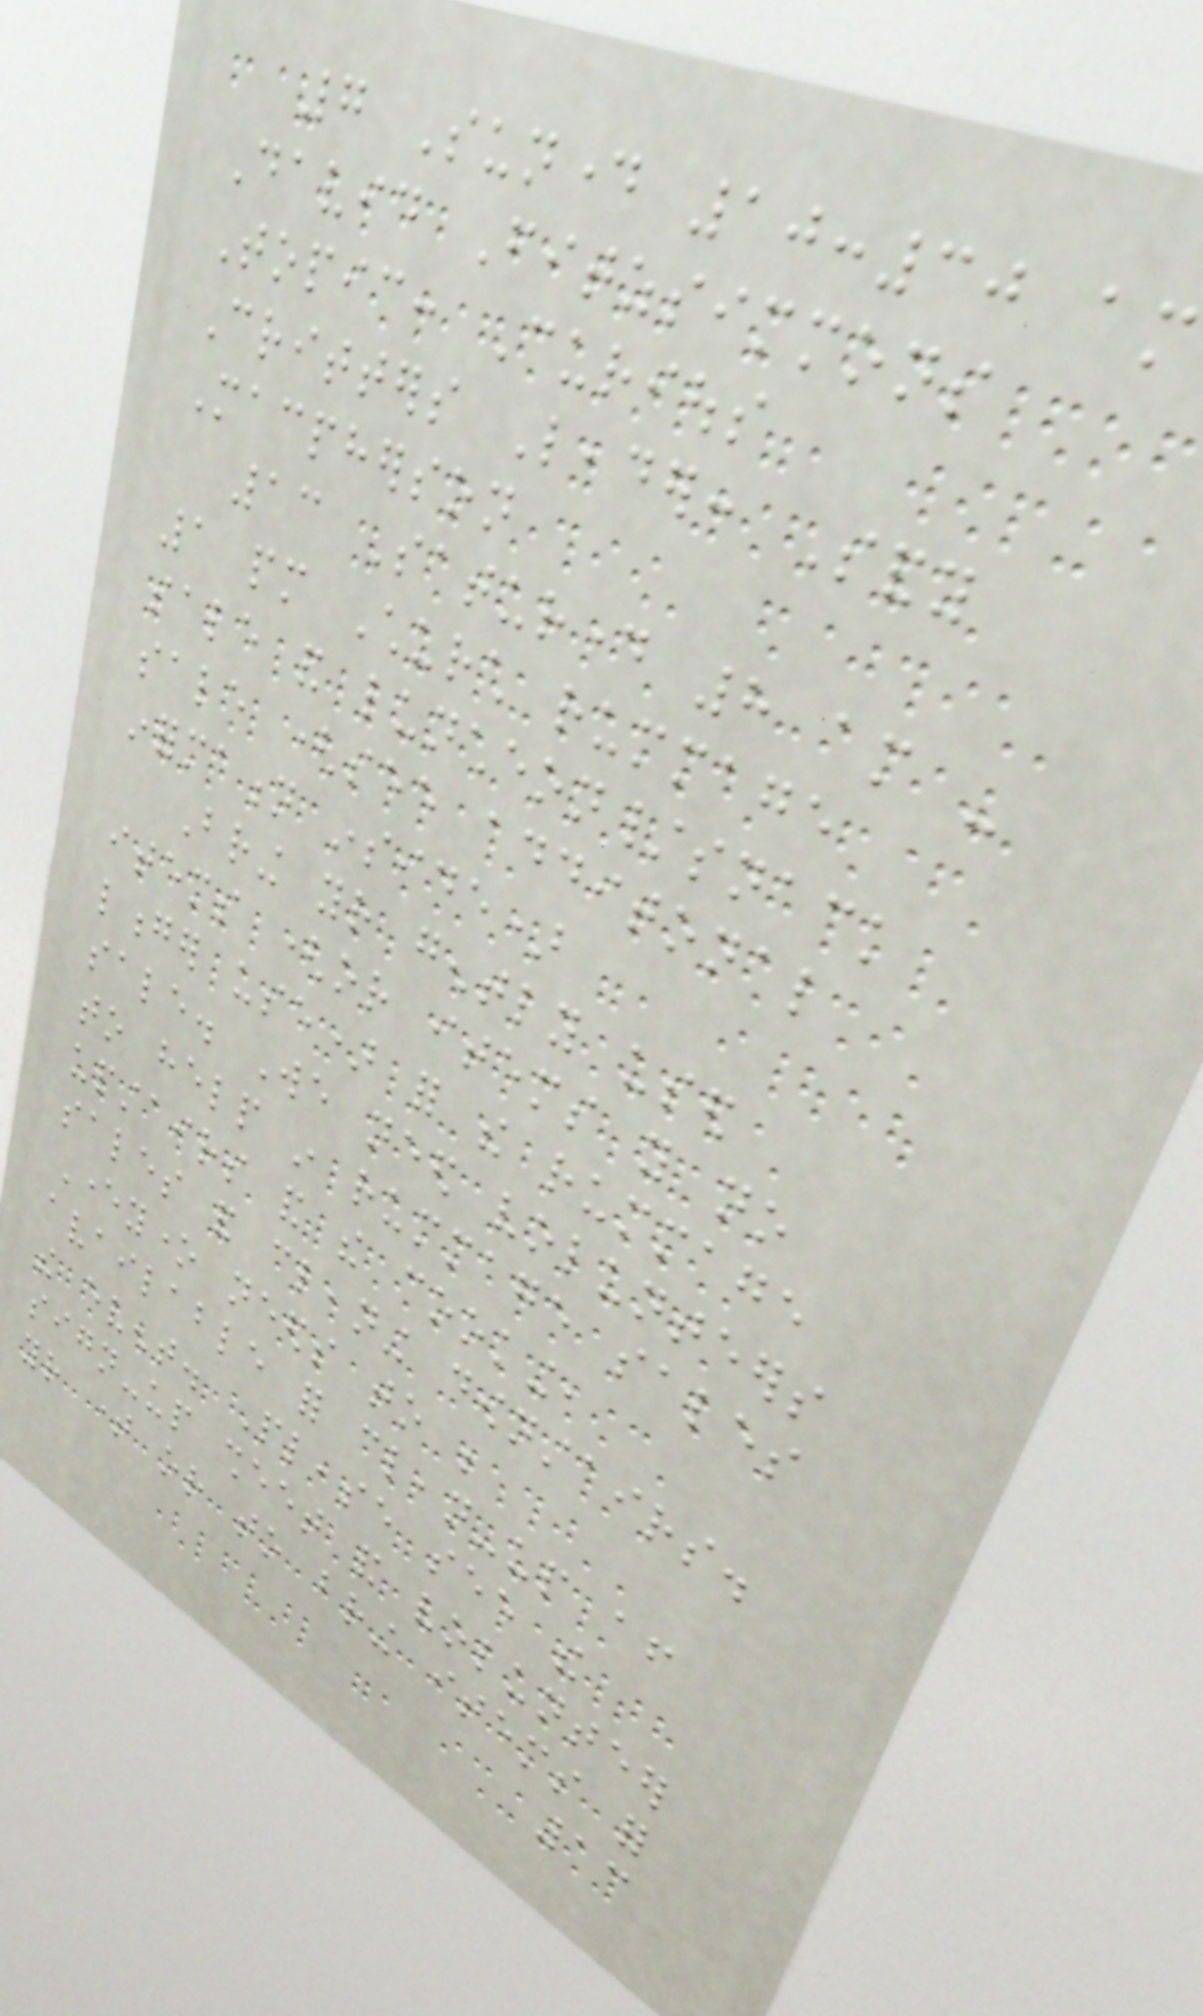7 Sunday 10:30 am
David Fitzsimmons
Topic: Curious
Critters Leader: Sandy
Macpherson
13 Saturday 8 am -
1 pm Church rummage
sale and luncheon/snack
sale (see additonal
information inside)
Bring your gently used
items (or items you no
longer use) for the rummage
sale. We need volunteers
to help in rummage sales
upstairs and the cooking,
sales and cleaning downstairs.
Everyone needs to be
available for clean-up after
the event. Please see the
sign-up sheet and volunteer
your time or to bring items for
13
